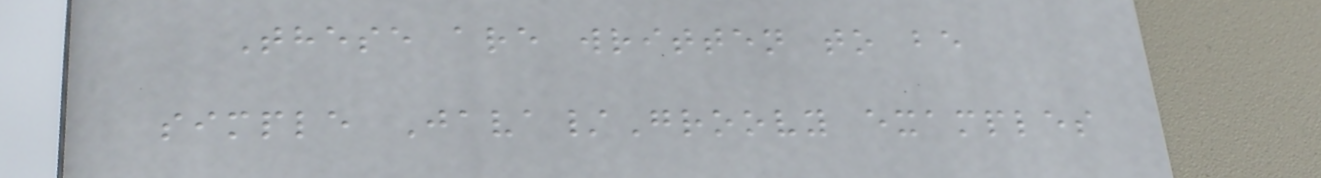These are written to be
simple Java/Groovy examples
